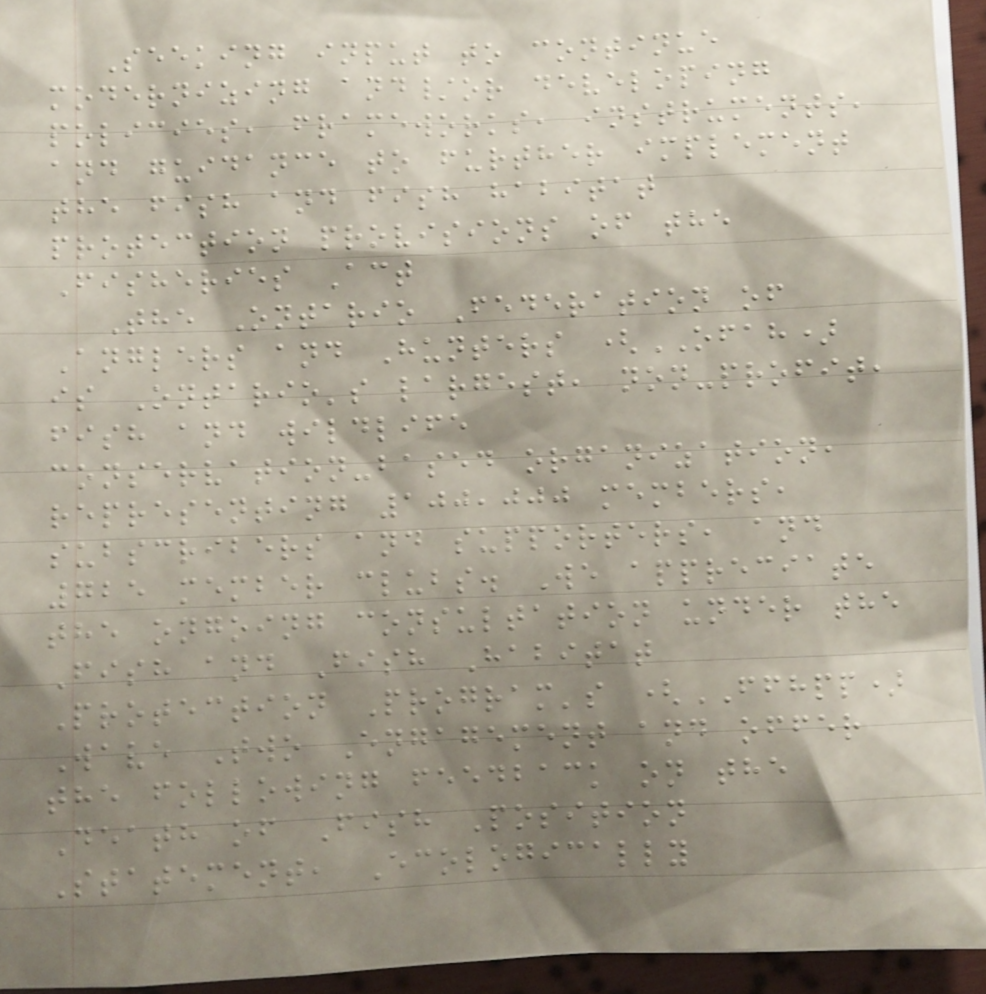Seeking input to continue
modernizing and/or developing
policies, frameworks, instruments,
and guidance to further implement
the fish and fish habitat
protection provisions of the
Fisheries Act
The Ontario Federation of
Anglers and Hunters (OFAH)
is Ontario's largest, non-profit,
fish and wildlife
conservation-based organization,
representing 100,000 members,
subscribers and supporters, and
725 member clubs. We appreciate
the ongoing consultation under the
Fish and Fish Habitat
Protection Program's (FFHPP)
Wave Two Engagement and offer
the following feedback on the
Death of Fish Position
Statement, Ecologically
